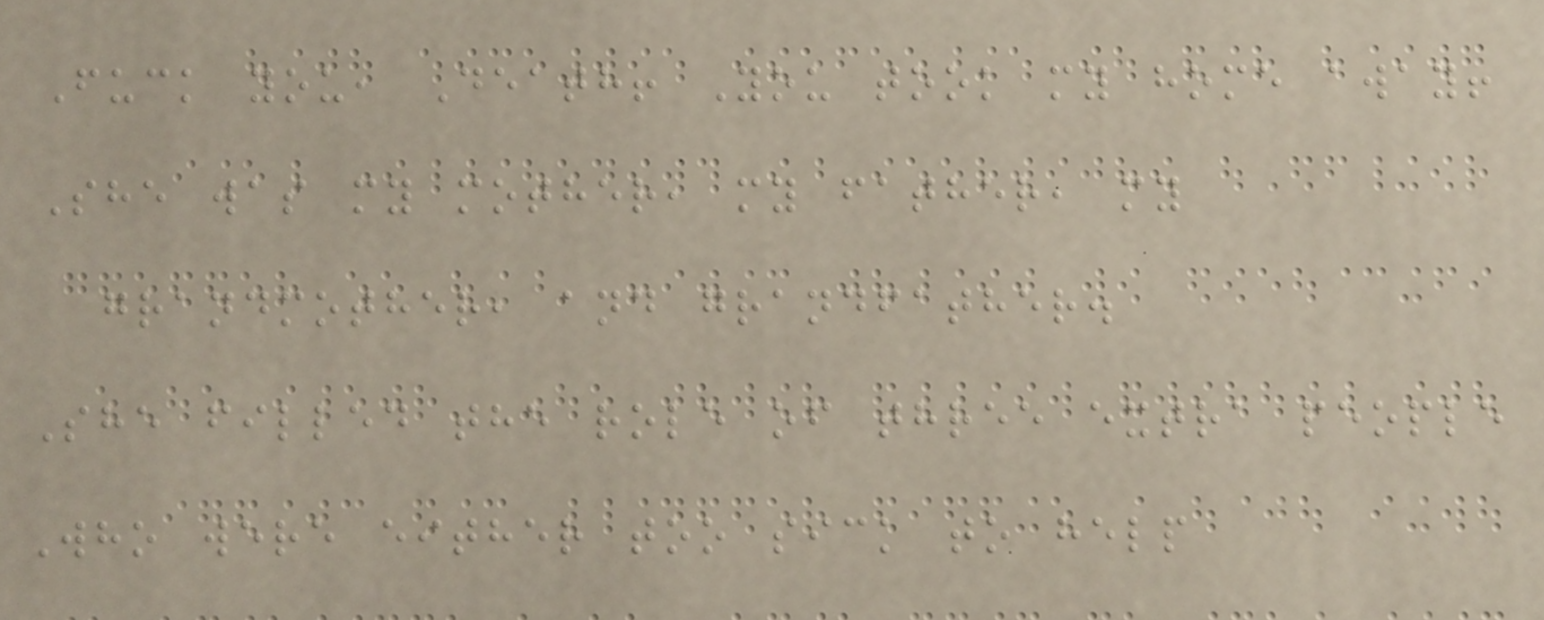Fuck you, Death! You took my home away!
She was my mother, my father, my
grandmother, and grandfather.
She filled the role of three extra people
Who were either too sick to help
